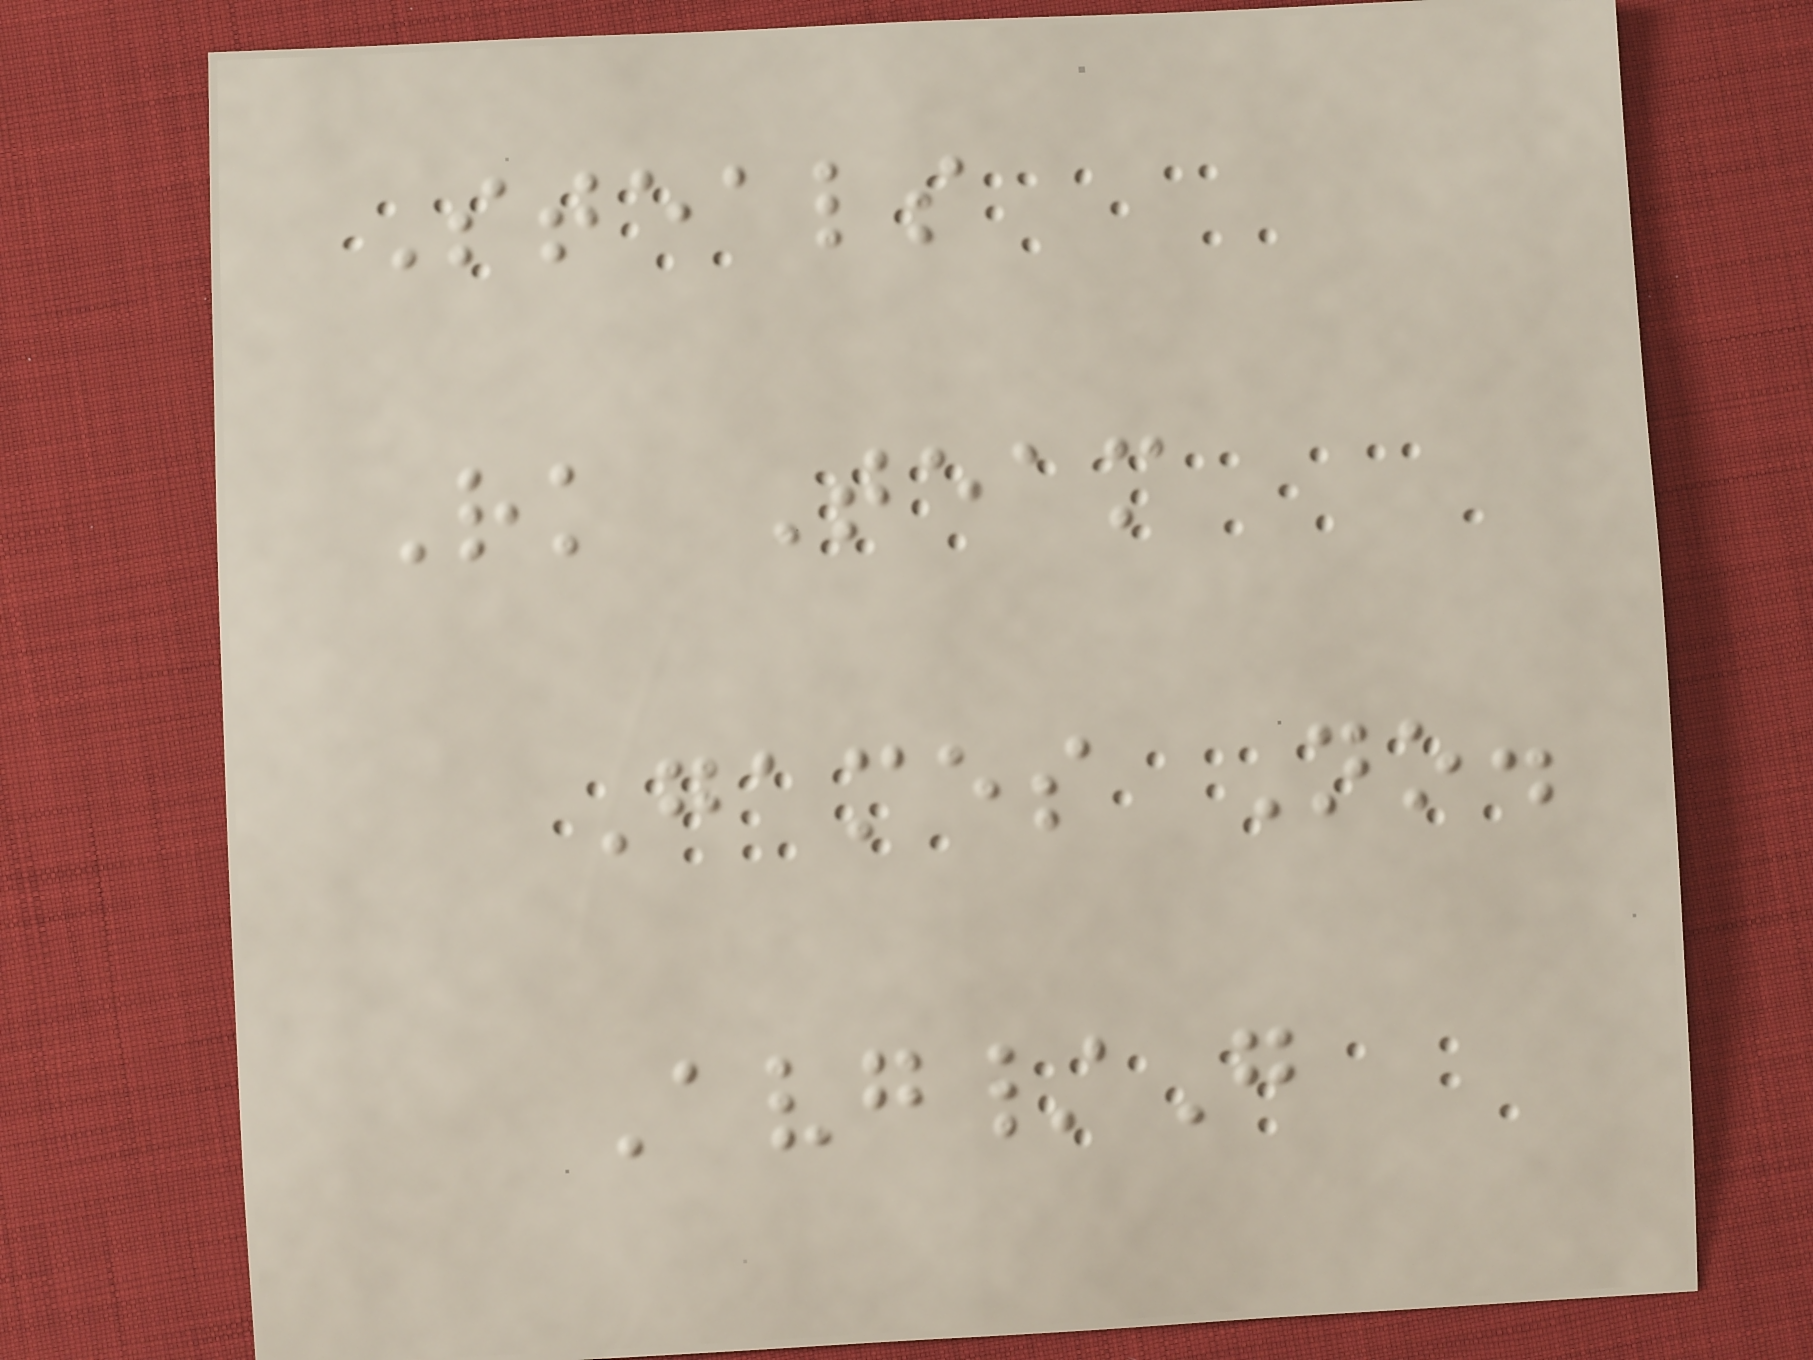Steals
Rk Team
Games No.
Avg/G
